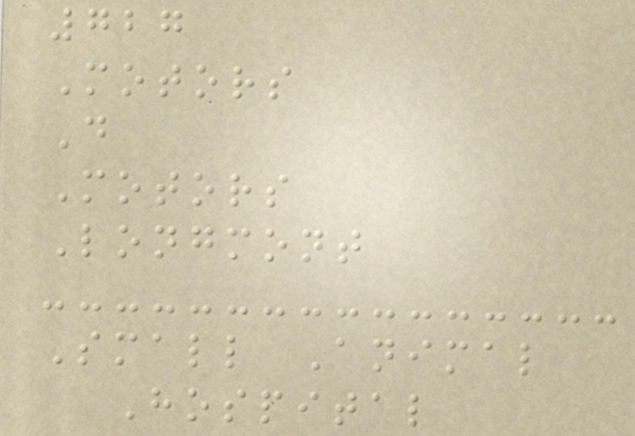727
Motors
D
Motors
Longmont
Small Animal
Hospital
